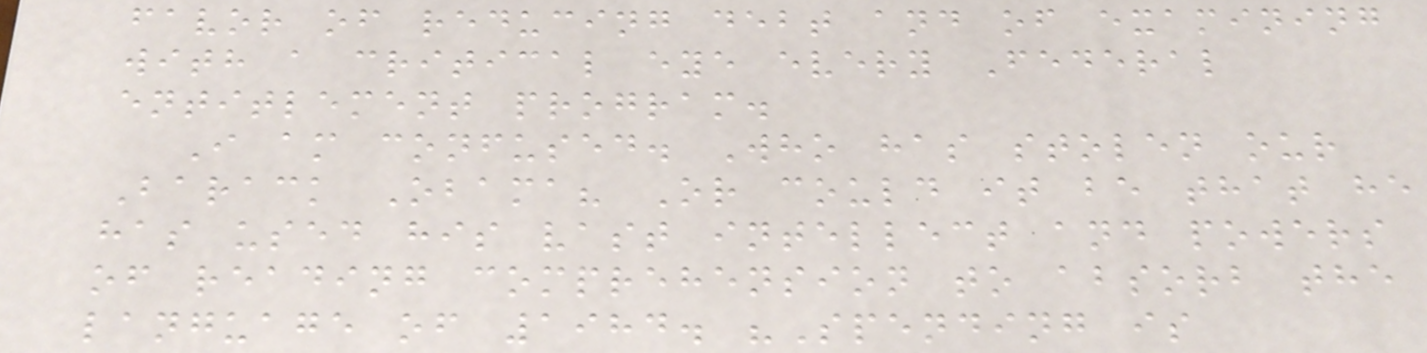favor of reducing debt and of examining
with a critical eye every Federal
entitlement program.
I am confused. Who has stolen our
Barack Obama? Or could it be that he
has used his vast intellect and powers
of reading comprehension to absorb the
language of 1984. "Spending is
